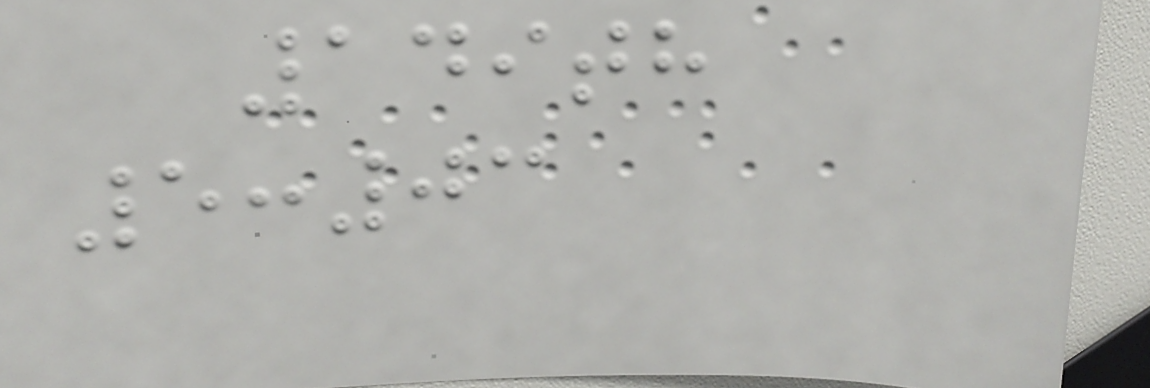149th
5:03
